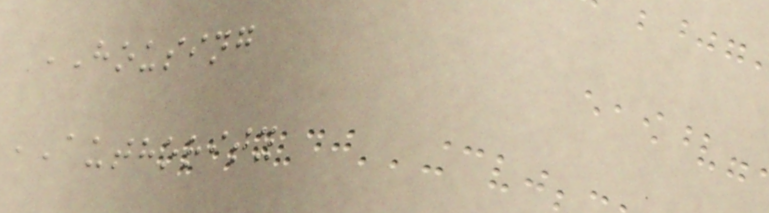HOUSING
AUTHORITY
